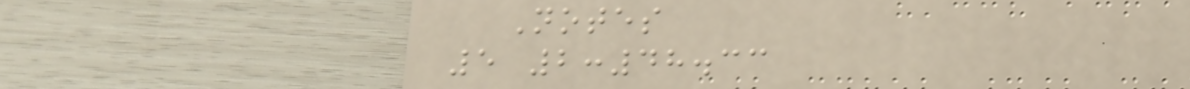Notes
5 2:48.33
